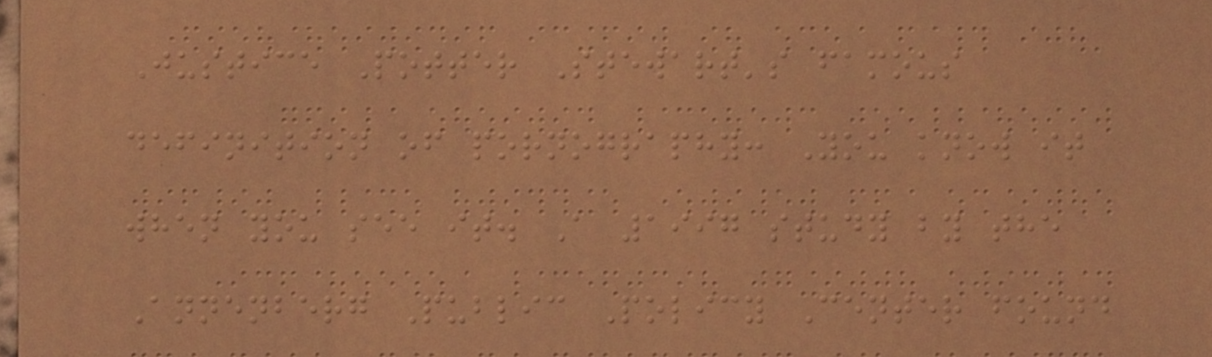Justice Potter Stewart's famous
definition of pornography: You know it
when you see it. A 1997 study by the
Annenberg Public Policy Center found
